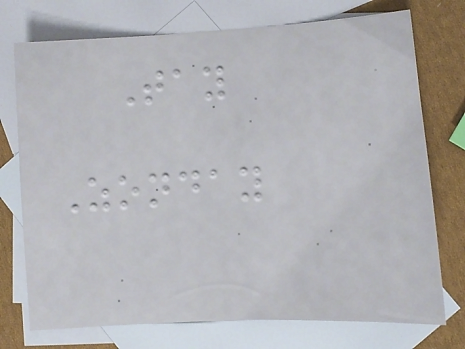Tay
Zonday
